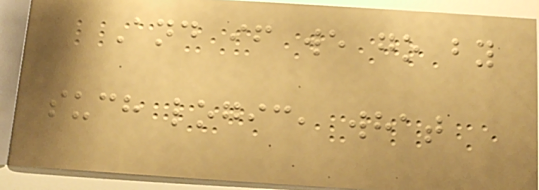And if we go by
such logic, what
